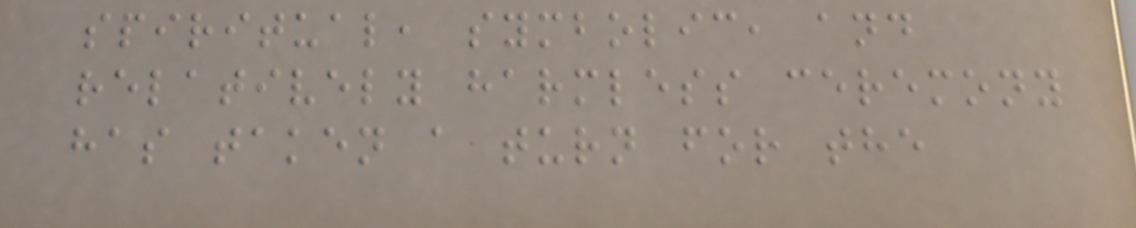spiritual, symbolic, and
relatively harmless ceremony
has taken a turn for the
